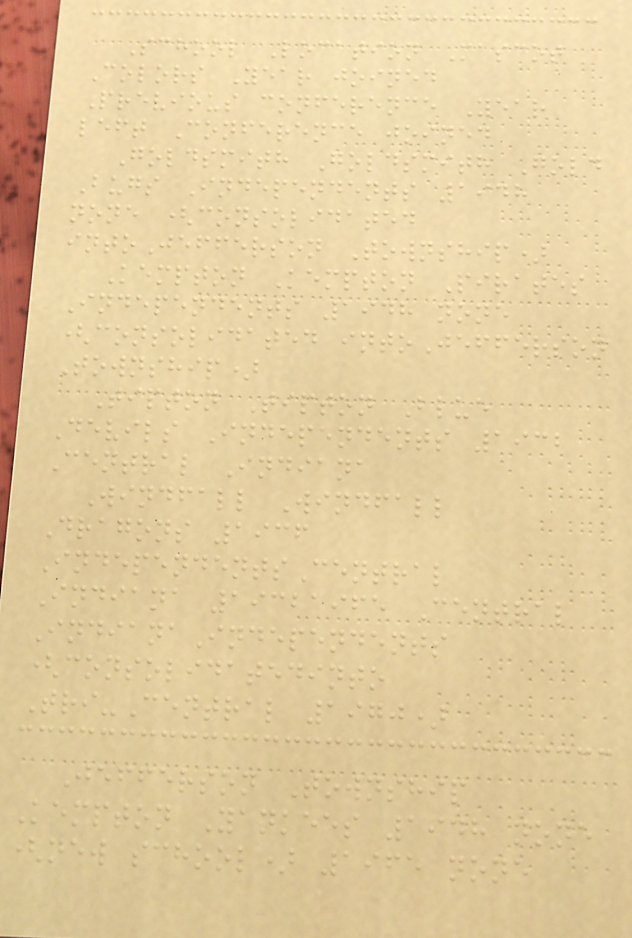School Location Mascot
Colors Year joined
Previous conference Year
left Conference joined
Goldsmith Goldsmith Gold
Bugs Independents 1948
none (consolidated
intoJefferson Township)
Kempton Kempton Pirates
Independents 1948 none
(consolidated intoJefferson
Township)
Tipton Tipton Blue
Devils Independents 1932
Central Indiana
Windfall Windfall
Dragons 1936
IndependentsCentral
Indiana 19321965 Central
IndianaIndependents
(consolidatedinto
Tri-Central 1970)
Jefferson Township
Kempton Yankees 1948 none
(new school) 1965 none
